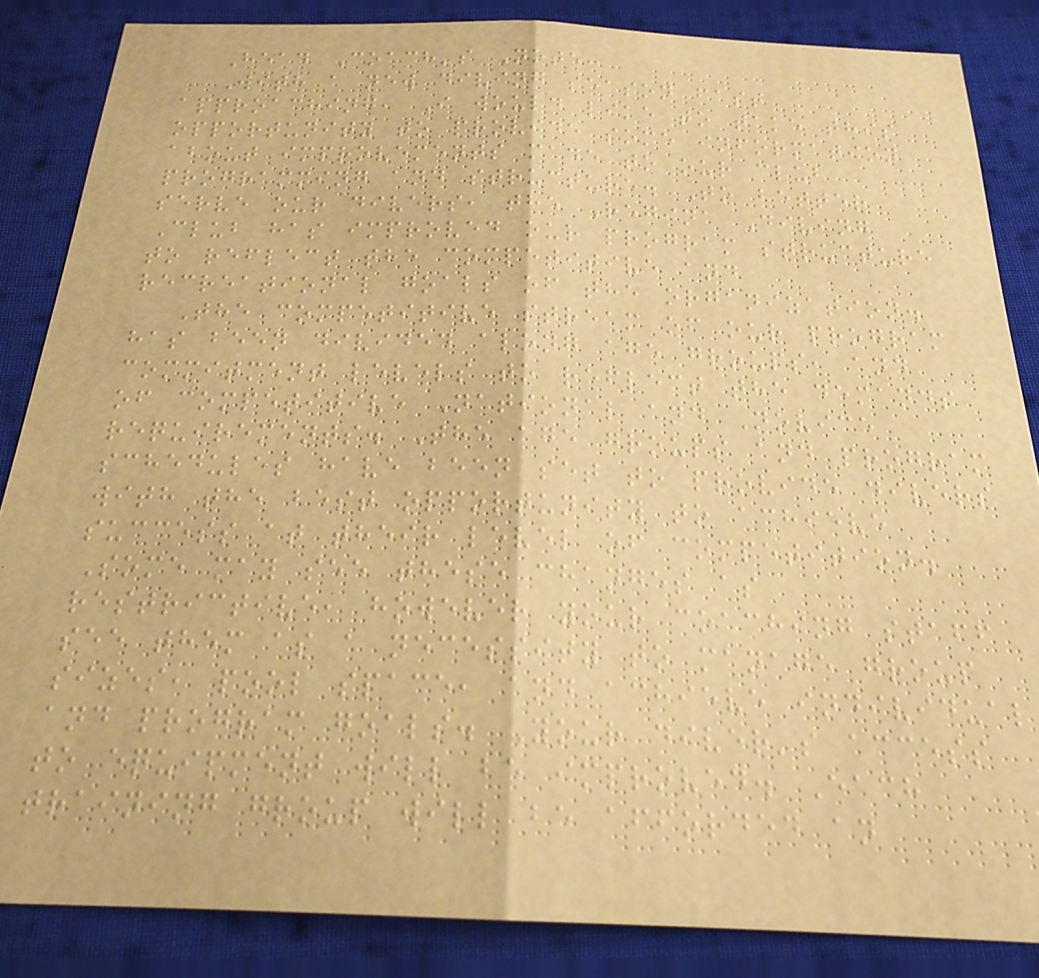Head Coach's Note:
With a new diving season fast
approaching, I would like to take this
opportunity to provide some information
about improvements made to our club
programming and structure. To better
serve our divers, the Regina Diving
Club has improved our program structure
to reflect the competitive and
recreational goals of the organization.
The competitive stream of our program
has been divided along age groups, and
commitment levels to reflect the demands
of competitive National and Novice
requirements. The age groups and program
schedules have been set to provide divers
with the best opportunity to achieve
success at their level of competition.
Some may see these changes as
restrictive, however your coaching staff
see them as a necessity to manage group
sizes, pool space, and achieve individual
and program goals. Your diver's access
to equipment will be improved. Each
training group will be afforded an
